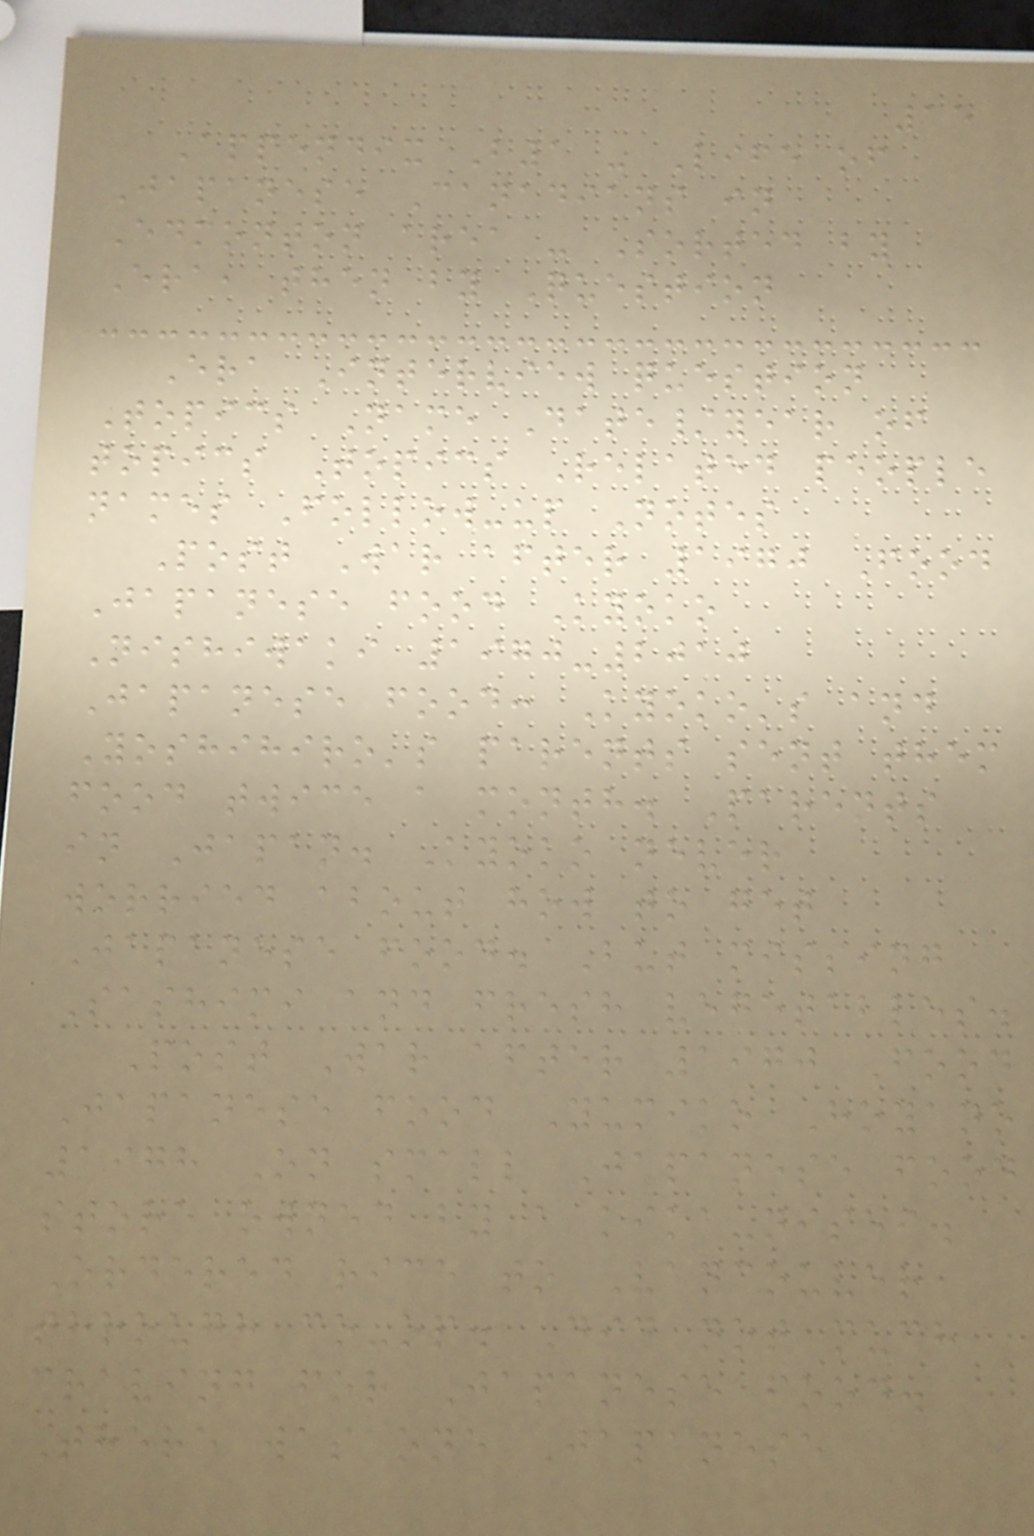15
Appendix B1 - Life of
Japanese Canadians in
Edmonton area - Sorted by
Era, then by Question
Era Interview question
Topics Name Date/year of
topics Topics Related people
names Follow-up Notes
Post War after 1970 Food
Japanese food Kyoko
Nishiwaki 1970-2010
Japanese food: Kyoko's and
Yoshihiro's parents sent them
food twice a month. Parents
in Japan. Kyoko never
worried about how to get
Japanese food. But missing
Sashimi and fresh vegetables.
Post War after 1970 Food
Japanese food Yumiko Hoyano
1978 On small Japanese food
store owned by a kika-nisei.
Ordered rice to Vancouver
through co-op. Did not much
craving for Japanese food.
There was one Japanese
